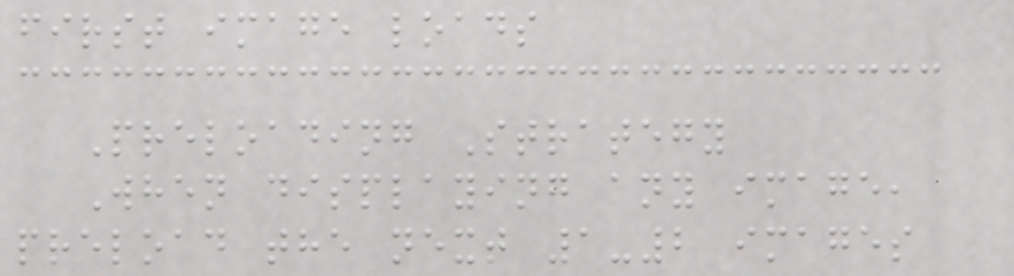first image loads
Preloading Strategy
When displaying any image,
preload the next 1-2 images
